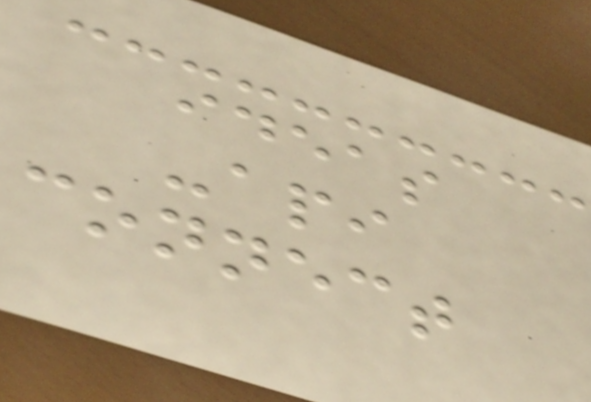ideas
-api
connect
